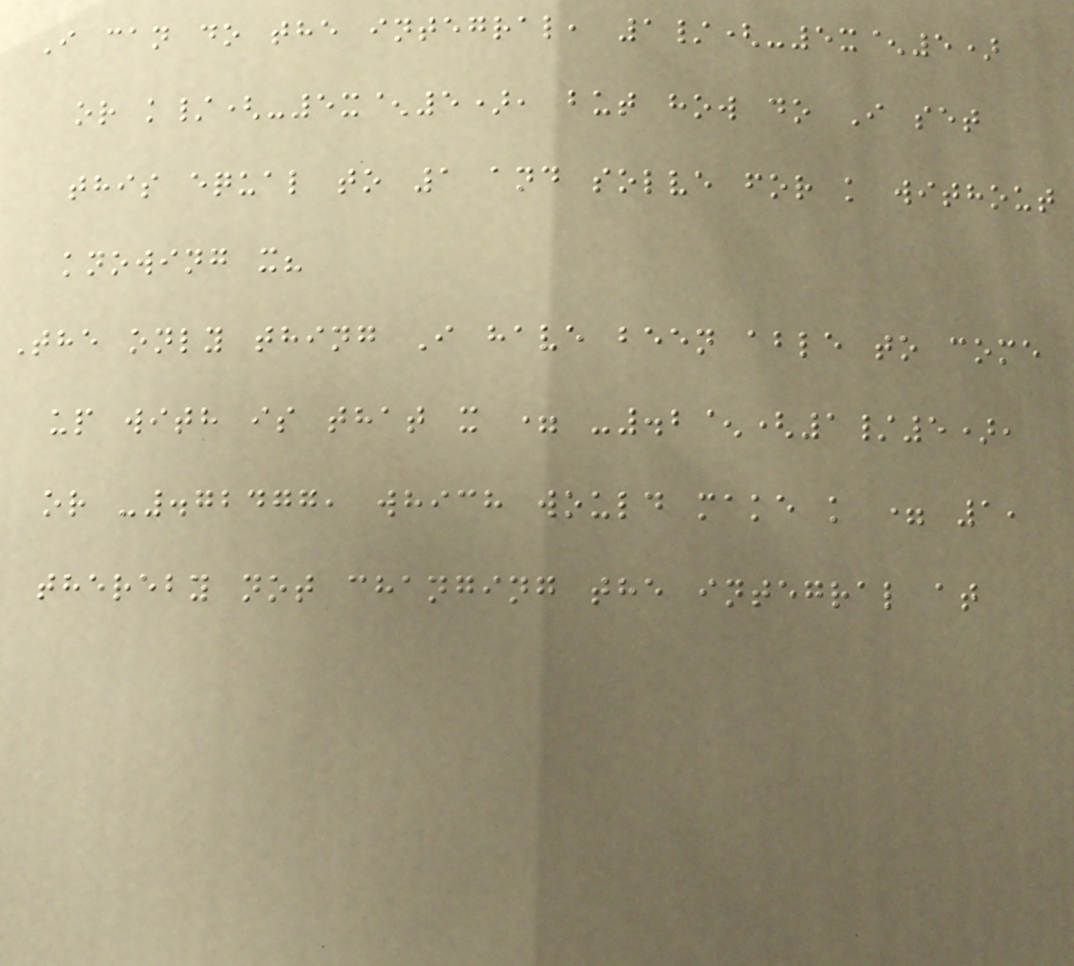I can do the integral, 1/(-5x^5)
or k/(-5x^5), but how do I set
this equal to 1 and solve for k without
knowing x?
The only thing I have been able to come
up with is that x = -.2^(1/5),
or -.72477, which would make k = 1,
thereby not changing the integral at
